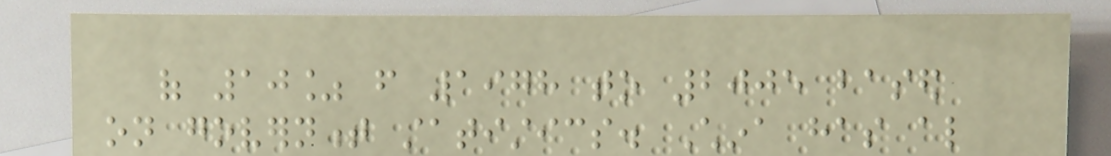of 10% from 1978 to 2005 based
on government statistics. China has also
